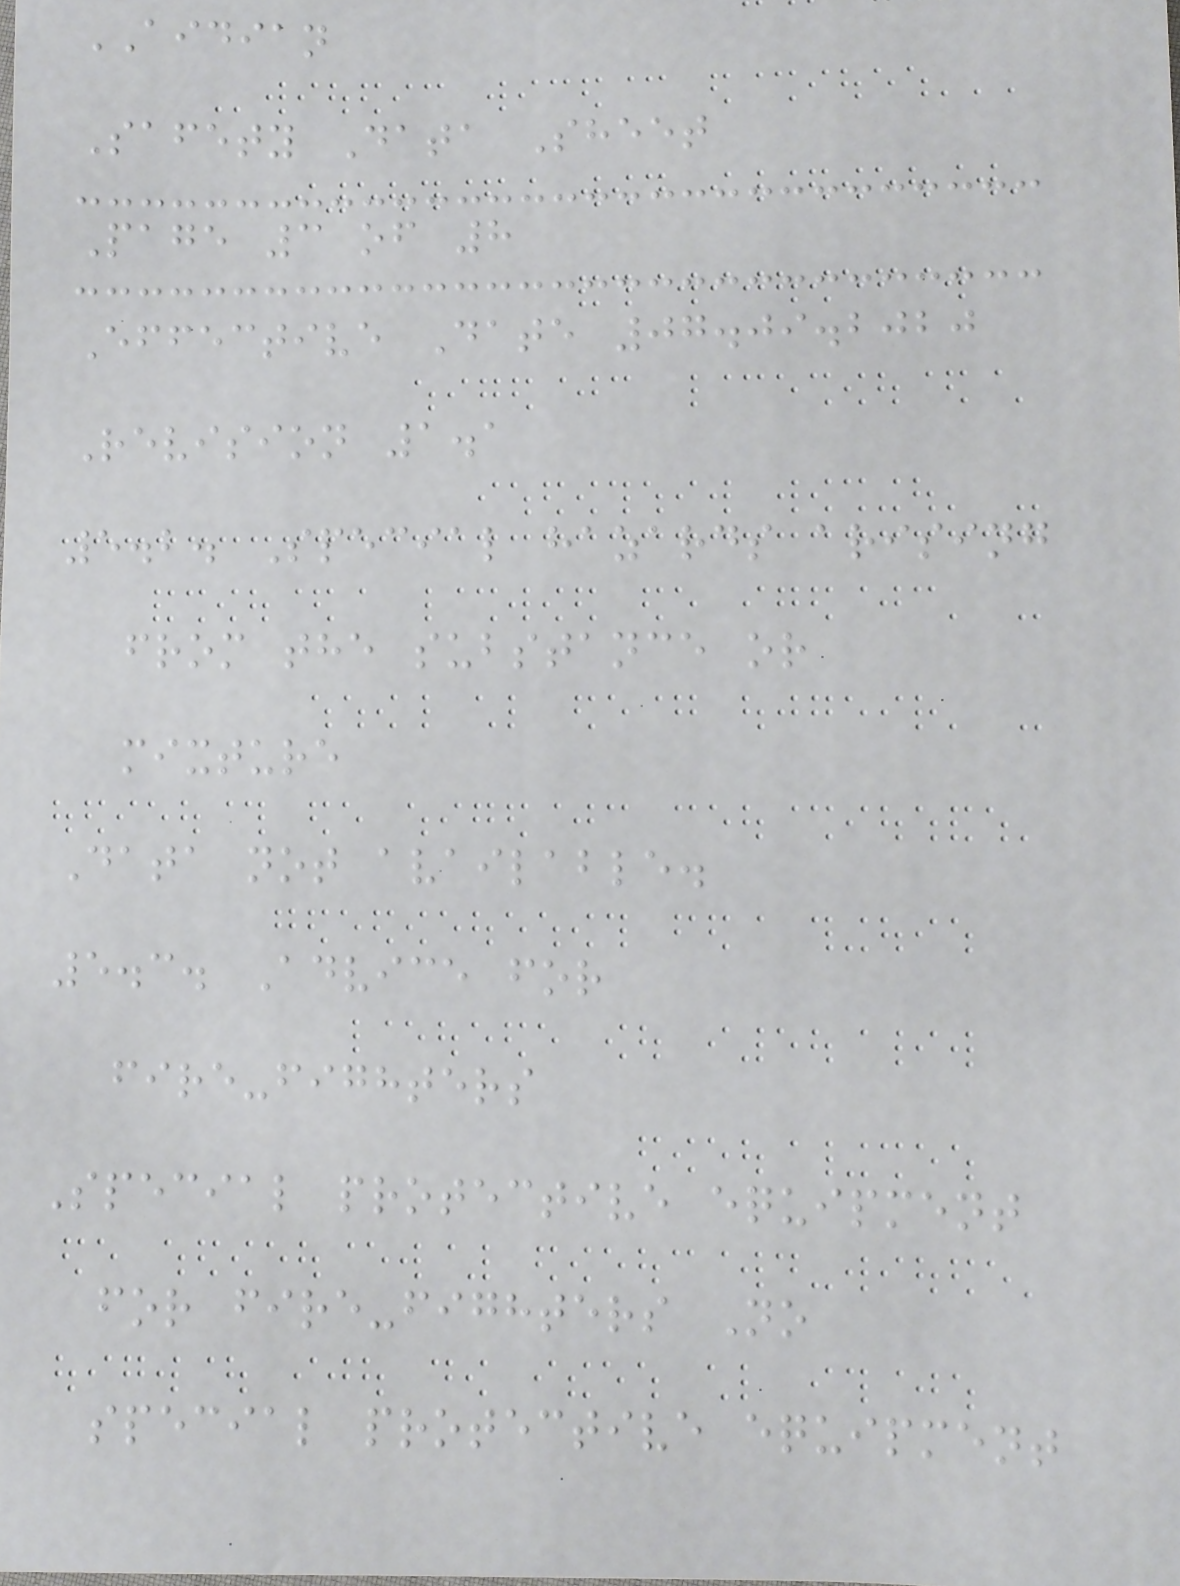AIDIAN
Safety Data Sheet
Page 3 of 8
Effective Date 07.09.2020
Revision 1.1
5.2. Special hazards arising
from the substance or
mixture
Data not available.
5.3. Advice for
fire-fighters
Special protective equipment
for fire-fighters No
special protective equipment
